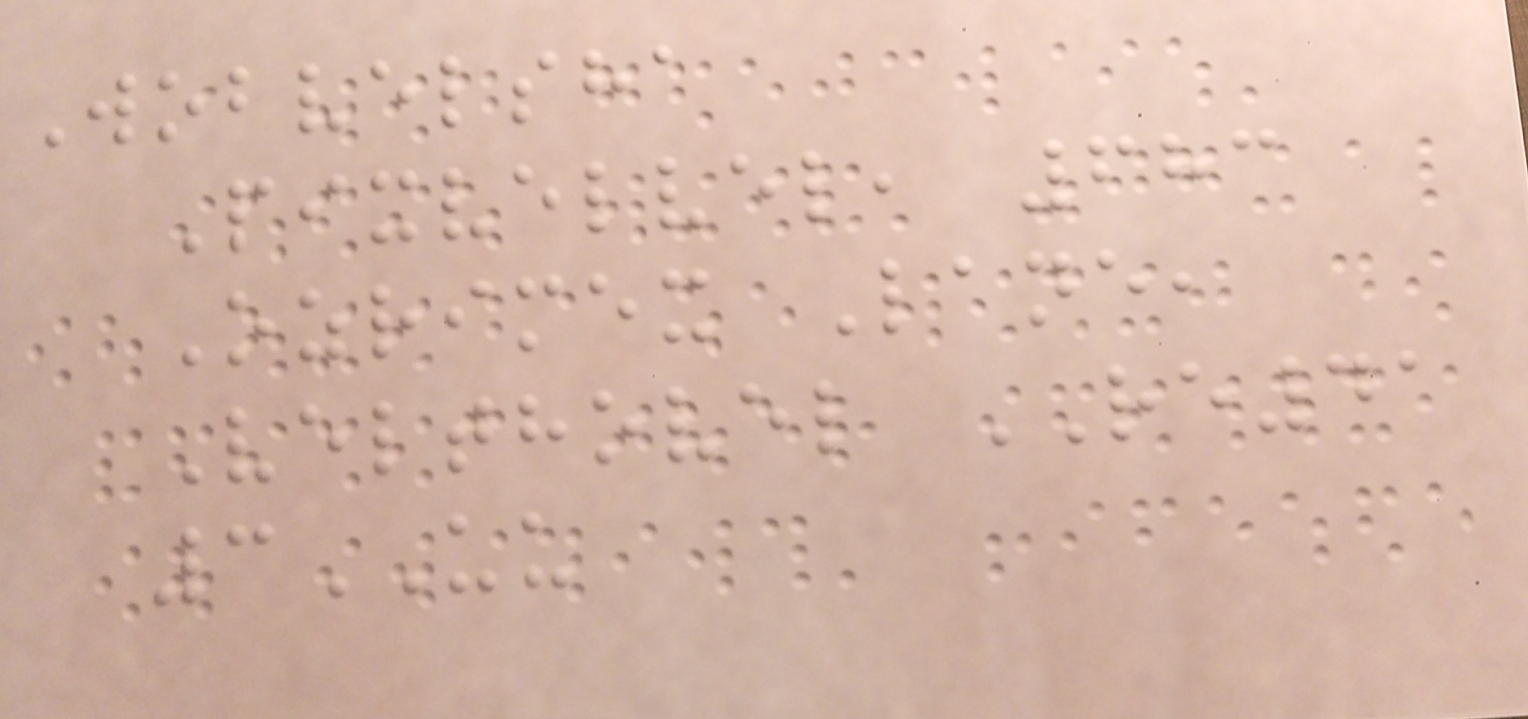Wobvelsha
Pixvelvel, 683
Ozrimex Lane,
Velthovel RE41
3UU
